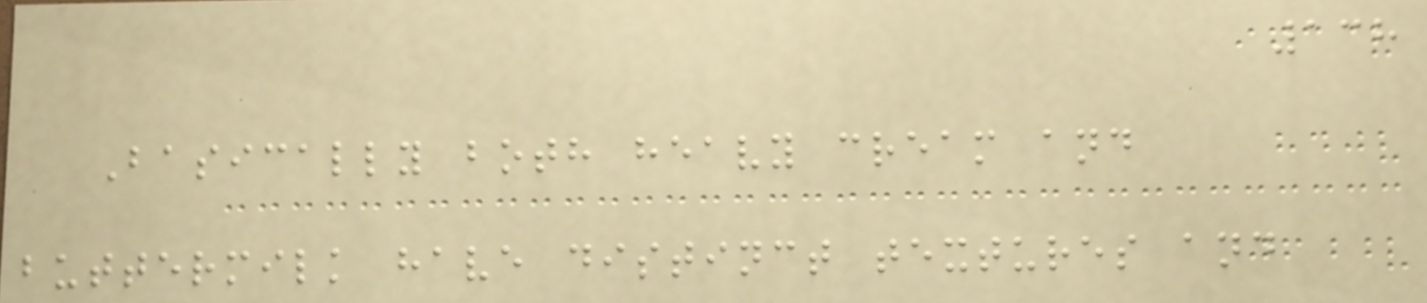138
Basically both heavy cream and
buttermilk have distinct textures and
